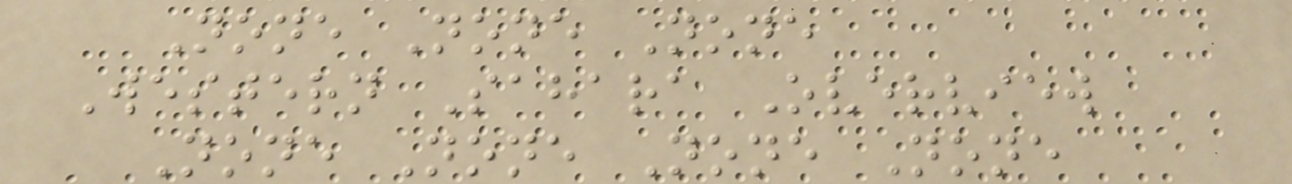None None None
Western Sahara Overview
None None None None
